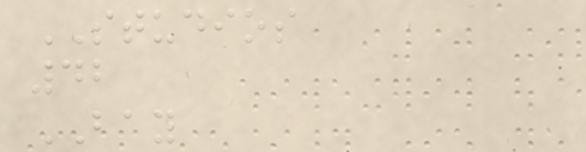STUDIOS
42
BAY
